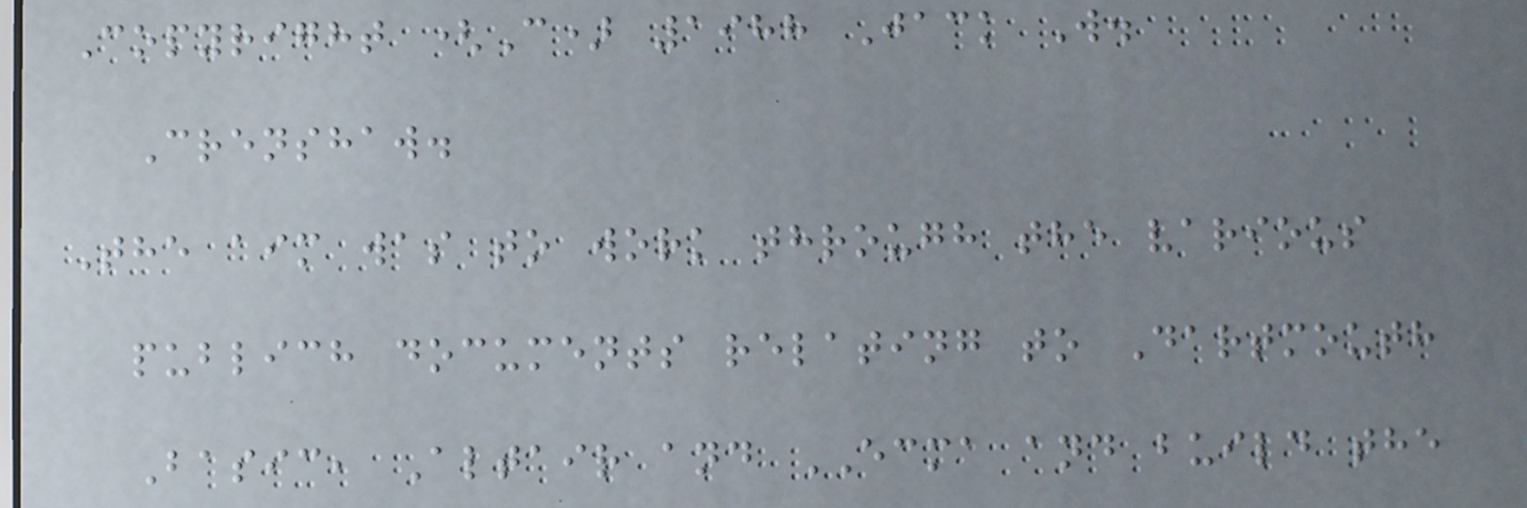Copyright (C) 1988 Jack W.
Crenshaw.
The aim was to work through the various
publich documents relating to Dartmouth
Basic, Altair and ECMA and build the
